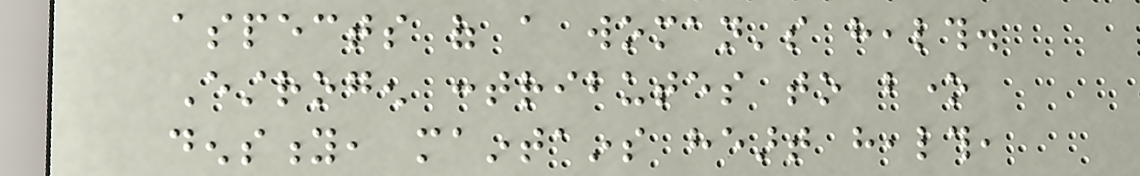aspects of a woman's health.
Estrogen contributes to bone
density, maintains heart health,
